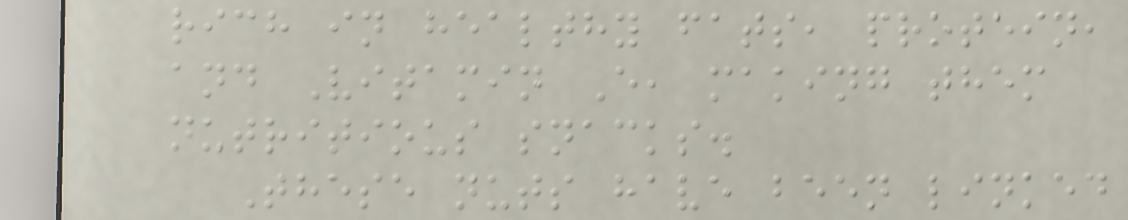rich in healthy fats, protein,
and Vitamin E, making them
nutritious snacks.
These nuts have been linked
